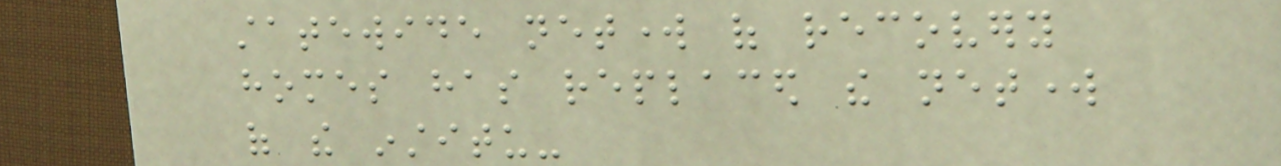statewide network of recovery
homes has replaced the network
of the institu-
